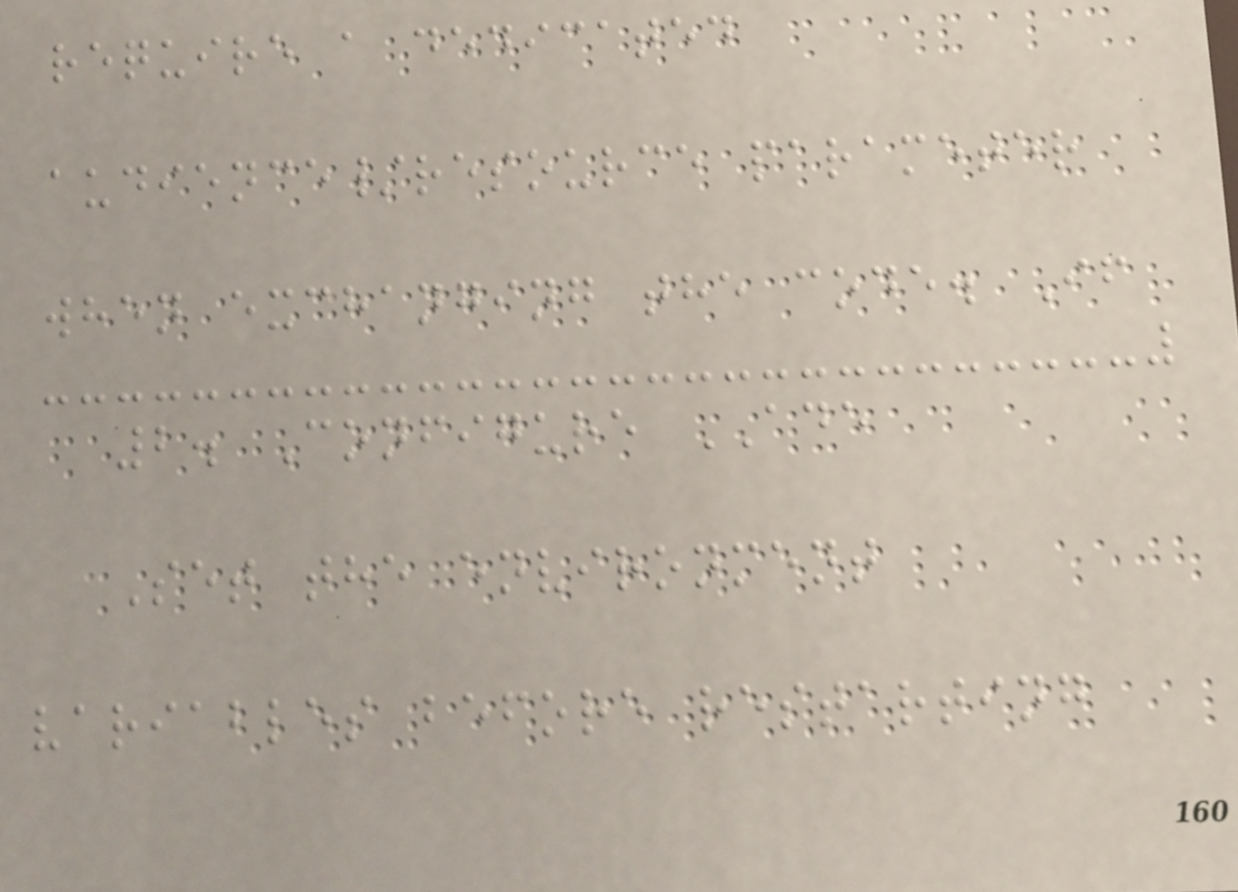require a dedicated
audience/resource parameter
when exchanging the code. If
2. Configure ADE
Set the environment
variables before restarting
